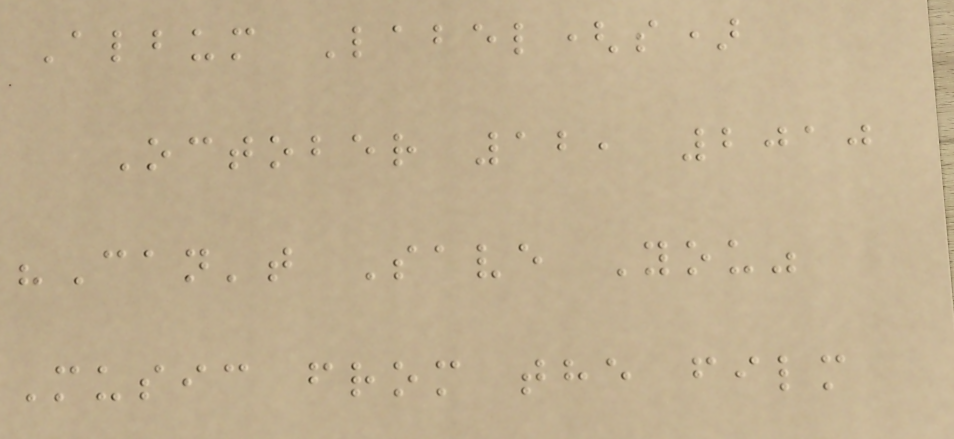Album Label(s)
October 12, 2010
"Can't Save You"
Music from the film
